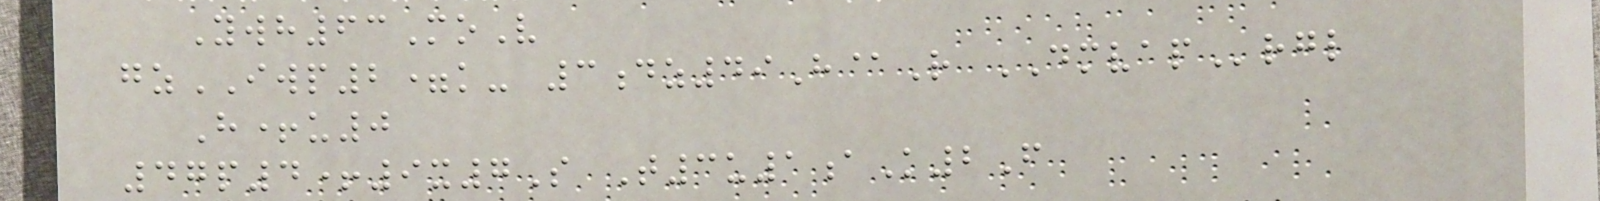Ywh63MoV
gzIWP2=k- 3dz49H@R DMVAPrgl
H+u0
47p4+9x7S T3u1aK2F
